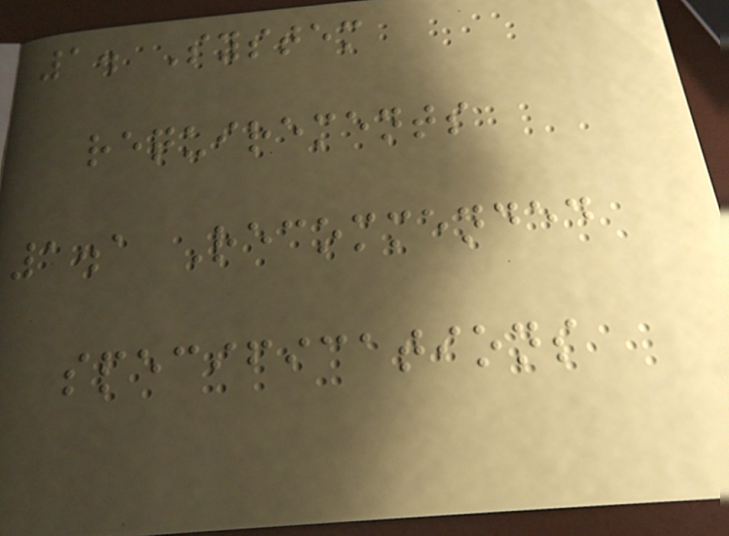1. System
requirements
1.1 Recommended
specifications
